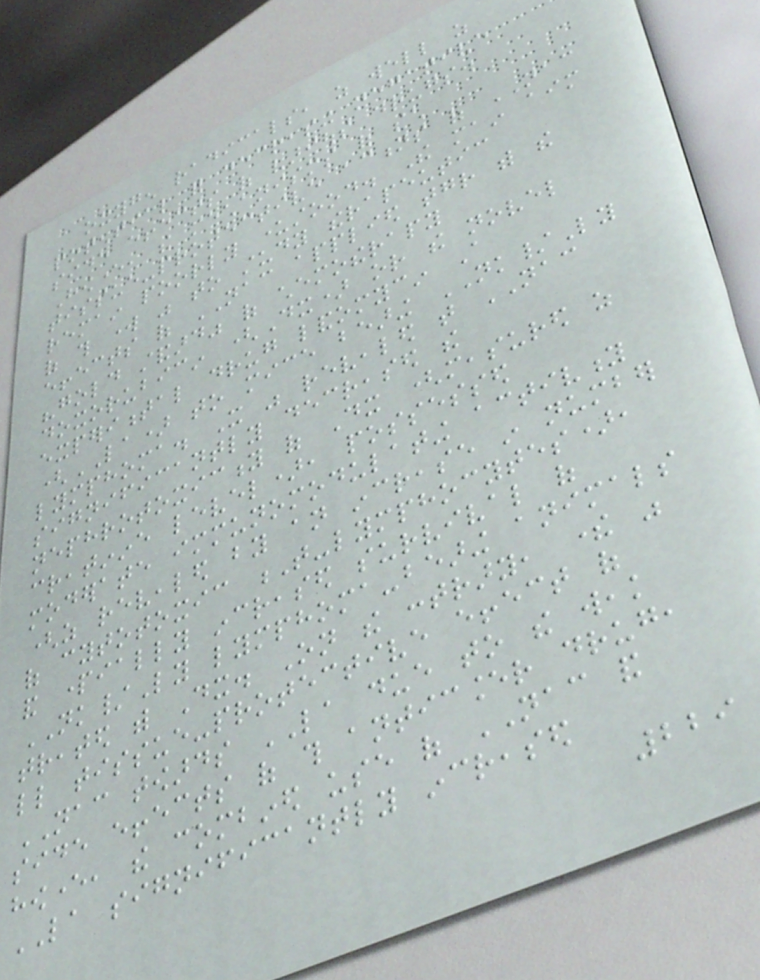oxygen radicals, as well as
potential for decreasing negative
side effects of various drugs.
However, the mechanisms of such
tissue-protective actions of NAC
remain poorly understood. The main aim
of this work was to study therapeutic
effects of NAC applied together with the
"gold standard" of chemotherapy
doxorubicin (Dx) or the novel
experimental drug landomycin A
(LA) to mice bearing NK/Ly
lymphoma. It was revealed that NAC
significantly decreased the
nephrotoxicity of Dx (measured as
creatinine level), possessed
moderate immunomodulating activity
(as revealed by an increase in number
of cytotoxic T-lymphocytes),
and partially increased survival of
NK/Ly lymphoma-bearing animals
treated with Dx. On the contrary, there was
little tissue-protective effect of
NAC towards LA due to the weak
side effects of this anticancer drug,
however, the combined use of NAC and
LA significantly increased
229
